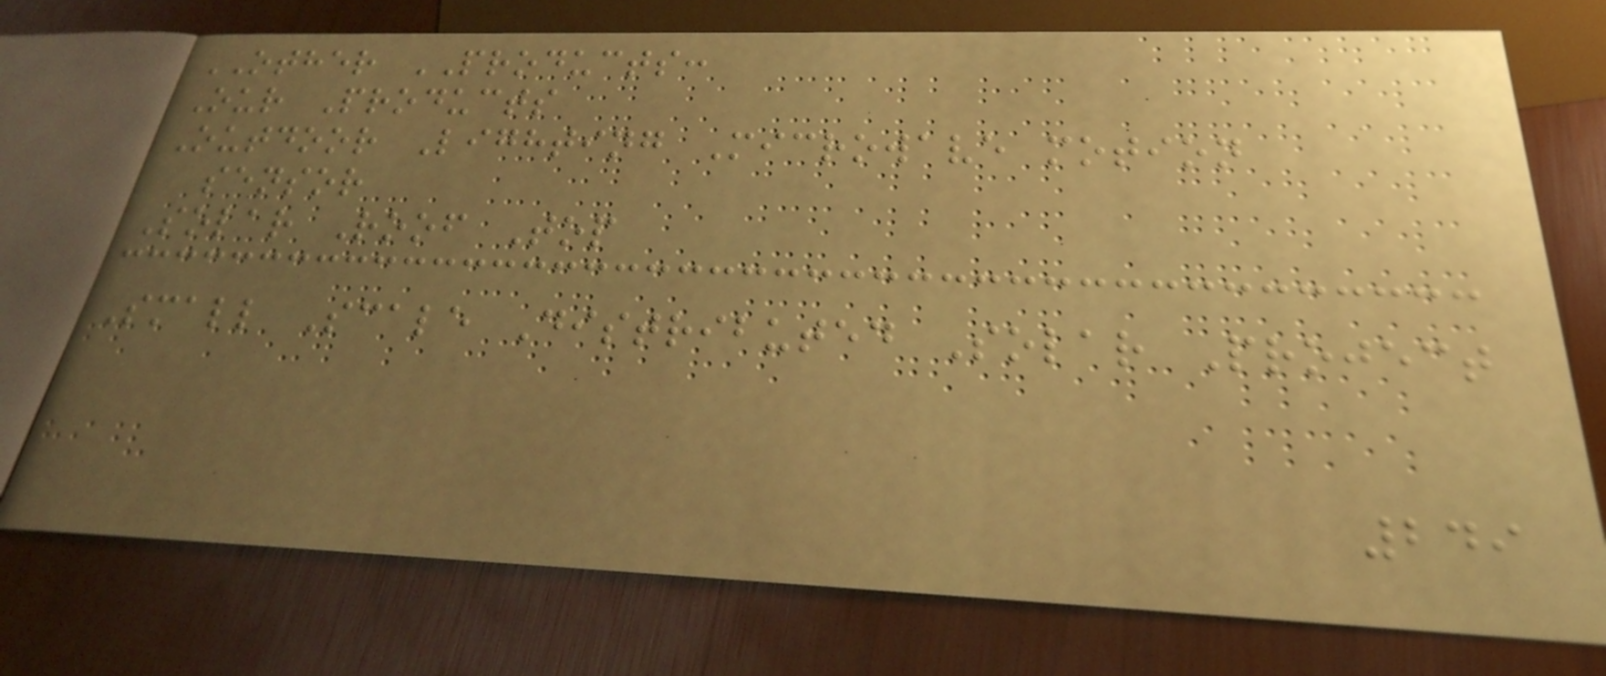OTHER PRODUCTS:
Our Products
Outdoor Lighting Microwave motion
sensor
Solar Roof Top
Small Scale Distributed Solar Project
249
